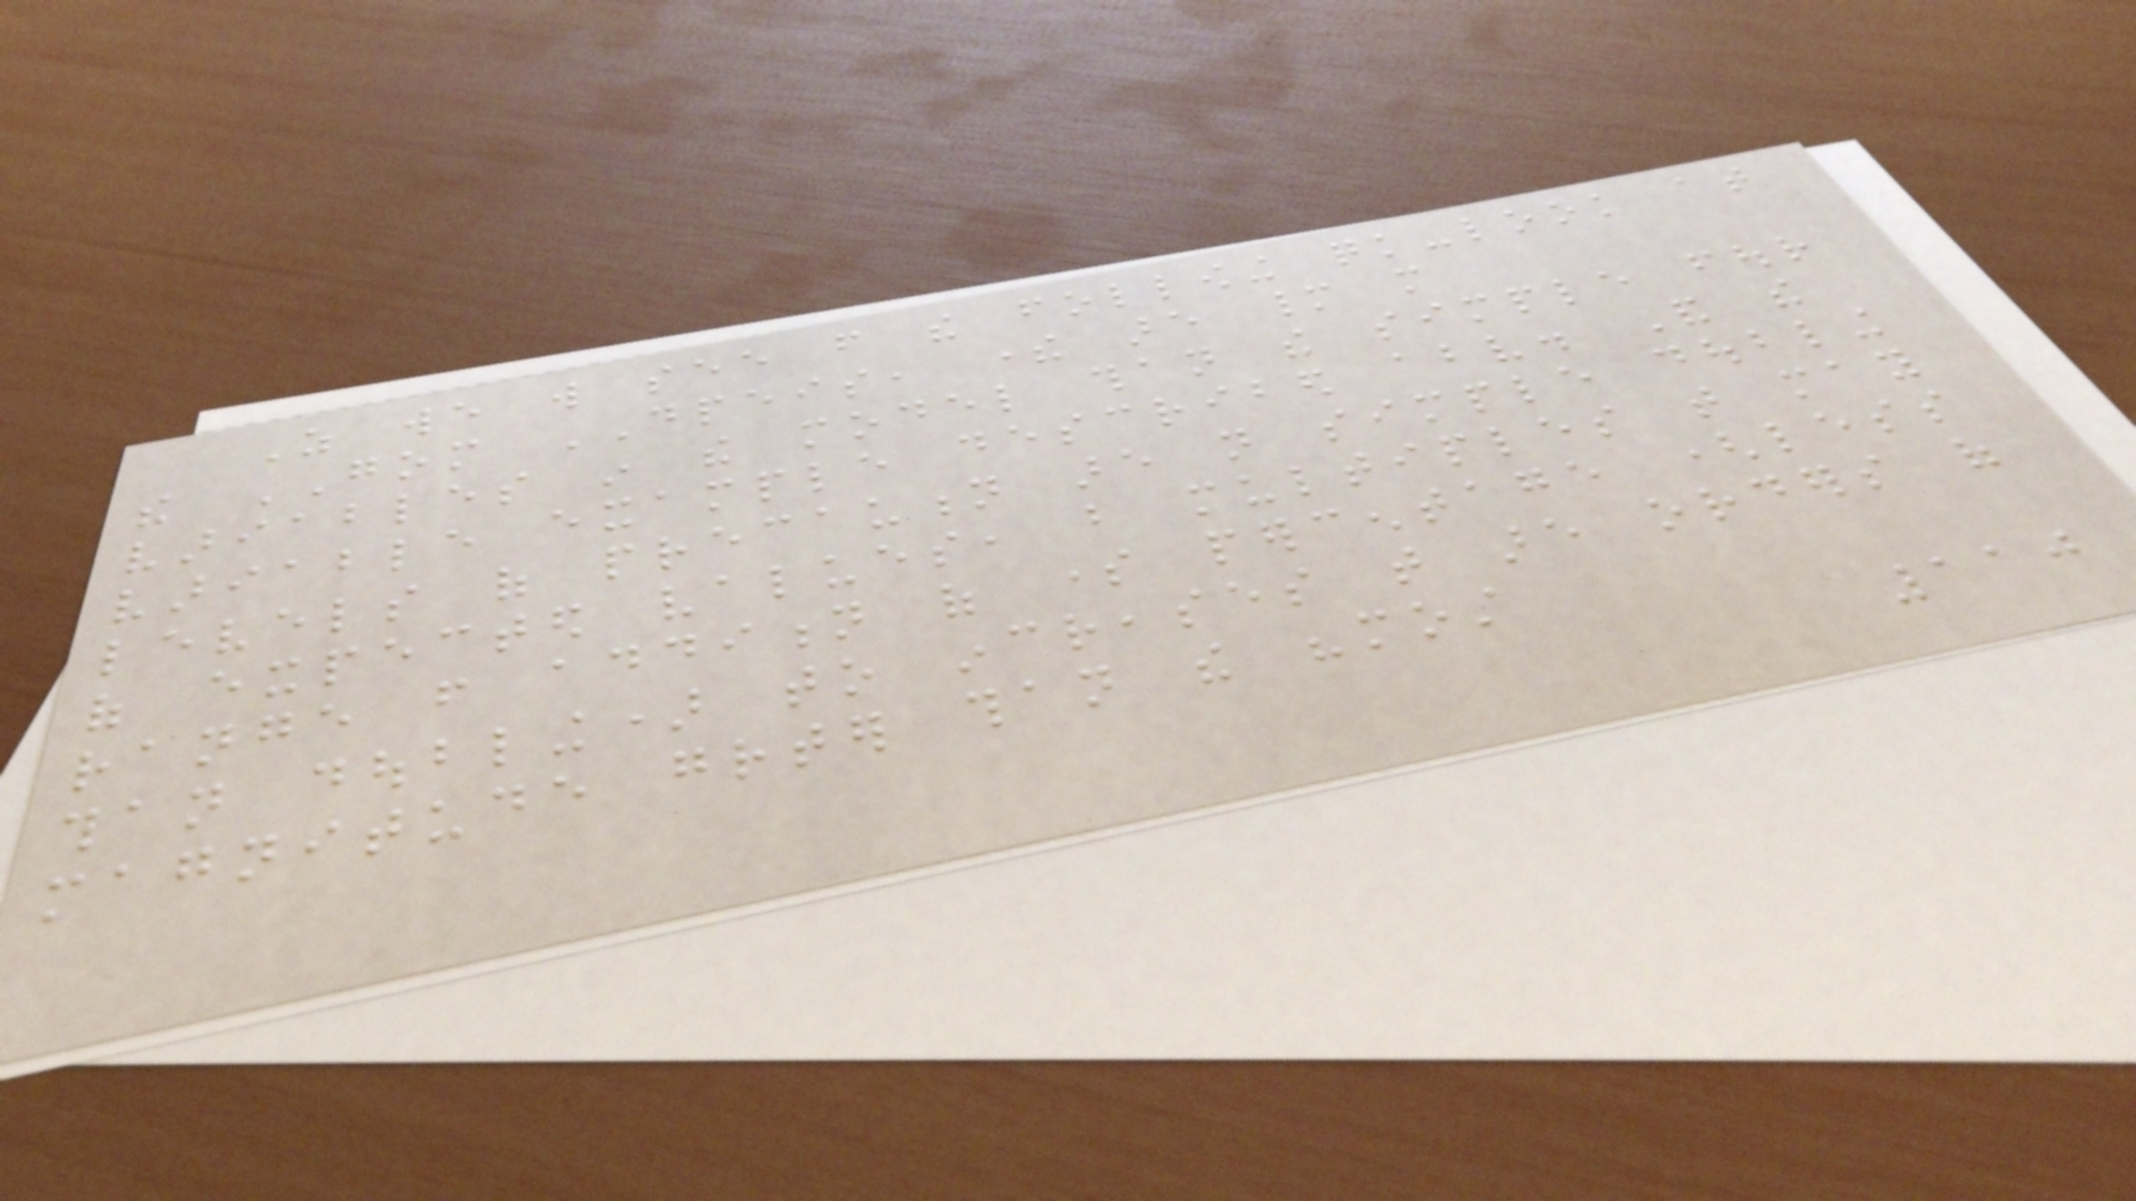As we will see from the following quick-look at
the GOM DPEIS, there are many more
variables in the model than the simple four
variable example described above. And the
levels of precaution are not simple doubling
of expected values, but multiples that may
range from addition of some percentage (less
than doubling) to increases that are orders of
magnitude greater than the "most
110
